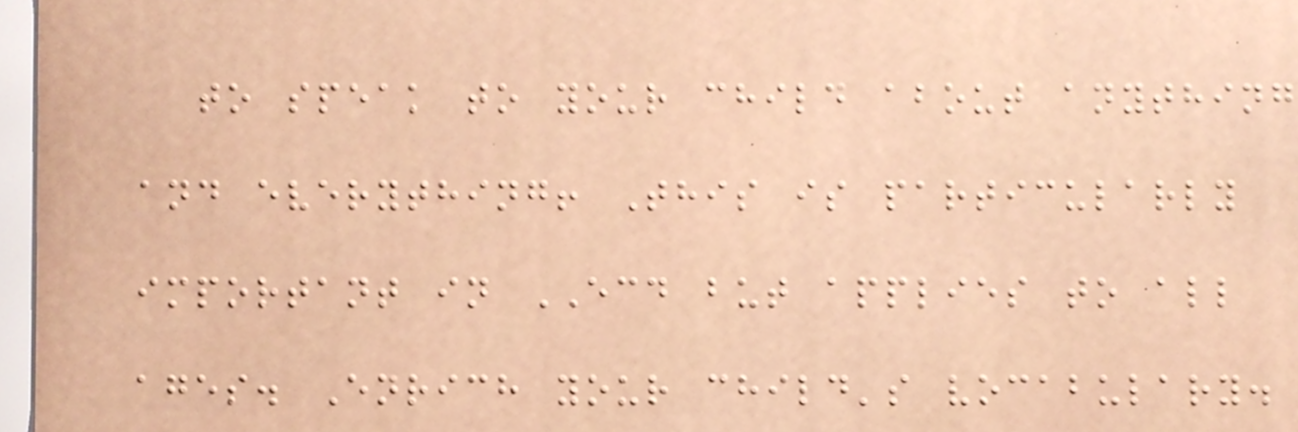to speak to your child about anything
and everything! This is particularly
important in ECD but applies to all
ages. Enrich your child's vocabulary.
